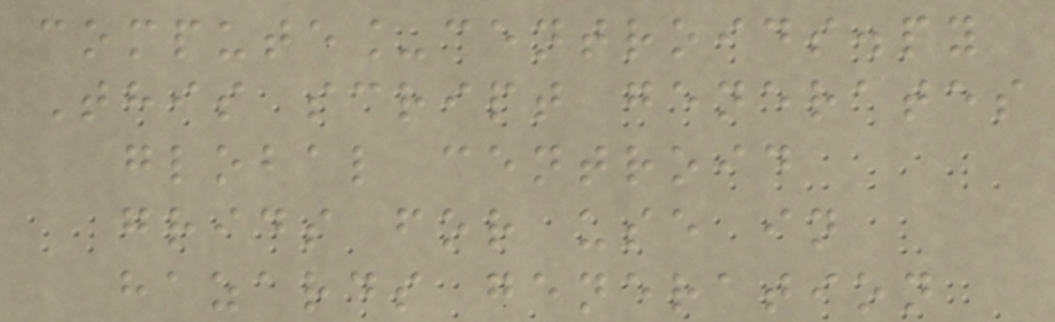compute_centroids.py
This script generates
global centroid
grids for use in
hazards generation
